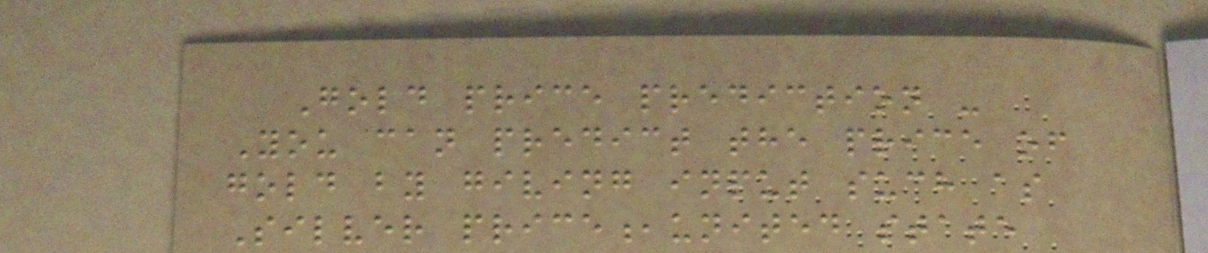Gold price prediction -
You can predict the price of
gold by giving input such as
Silver price,united state
